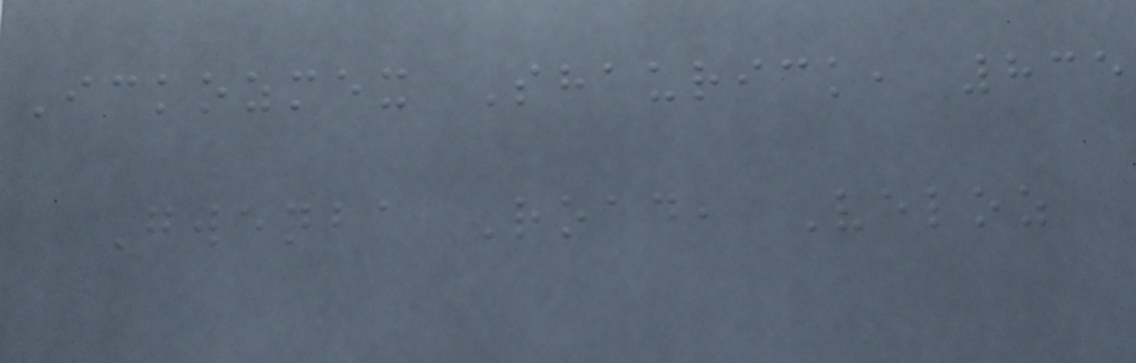Ickozmex Shaurick, 835
Gwenba Road, Veloz
